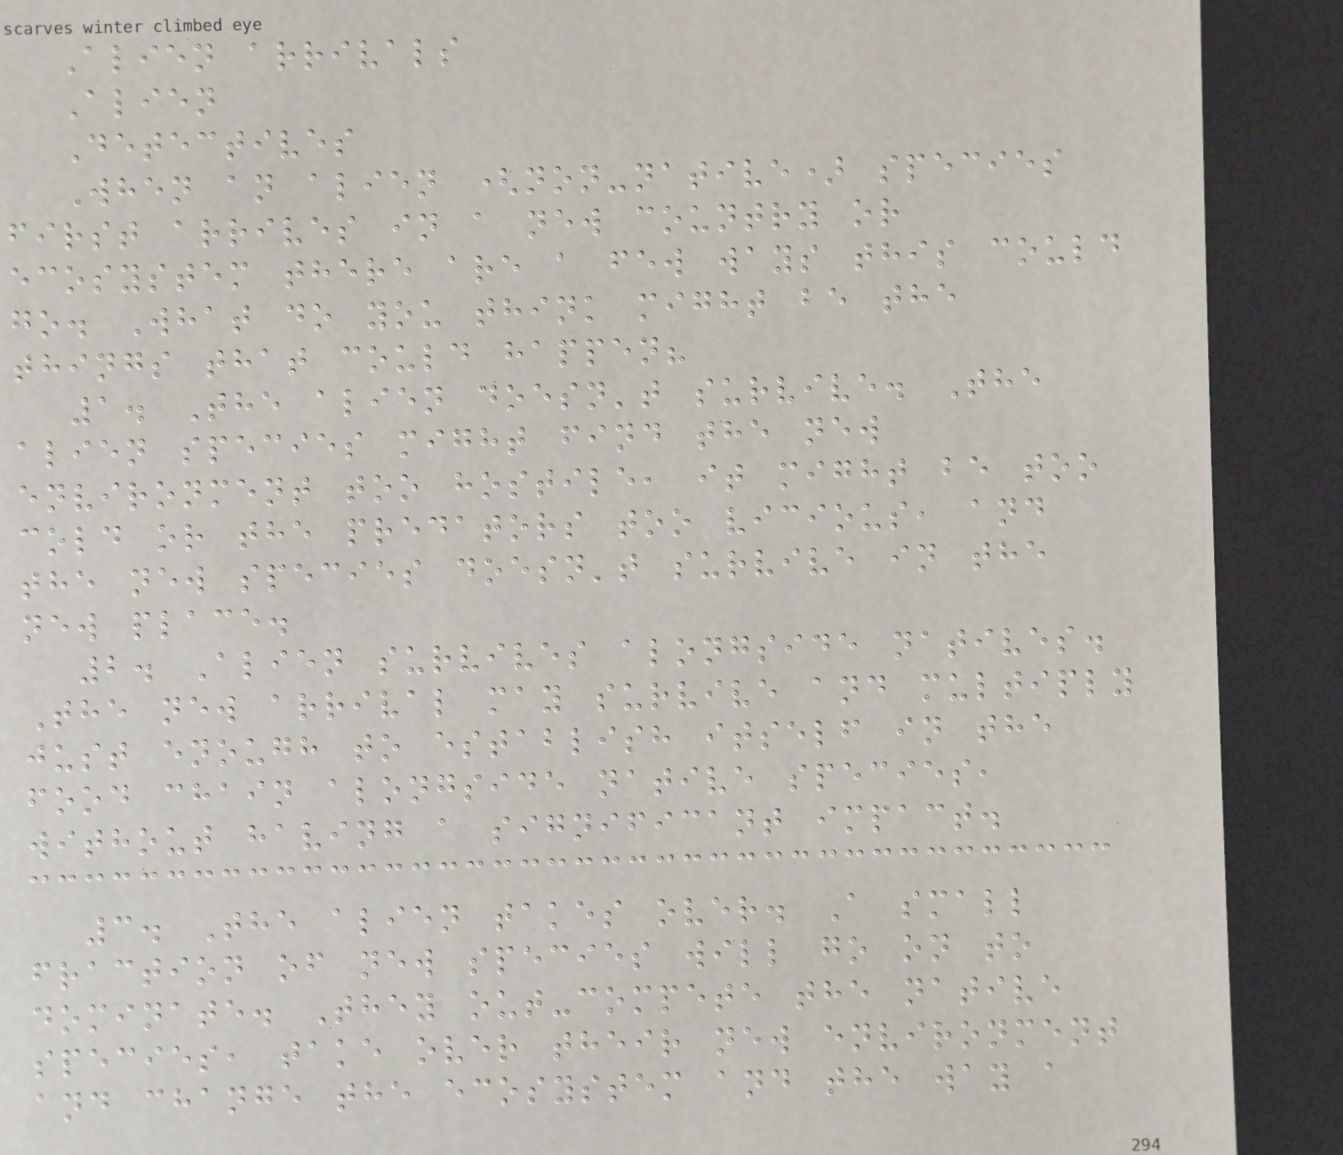Alien arrivals
Alien
Detectives
When an alien (non-native) species
first arrives in a new country or
ecosystem there are a few ways this could
go. What do you think might be the
things that could happen?
1. The alien doesn't survive. The
alien species might find the new
environment too hostile, it might be too
cold or the predators too vicious, and
the new species doesn't survive in the
new place.
2. Alien survives alongside natives.
The new arrival may survive and multiply
just enough to establish itself in the
food chain alongside native species,
without having a significant impact.
3. The alien takes over. A small
fraction of new species will go on to
dominate. They out-compete the native
species, take over their new environment
and change the ecosystem and the way a
